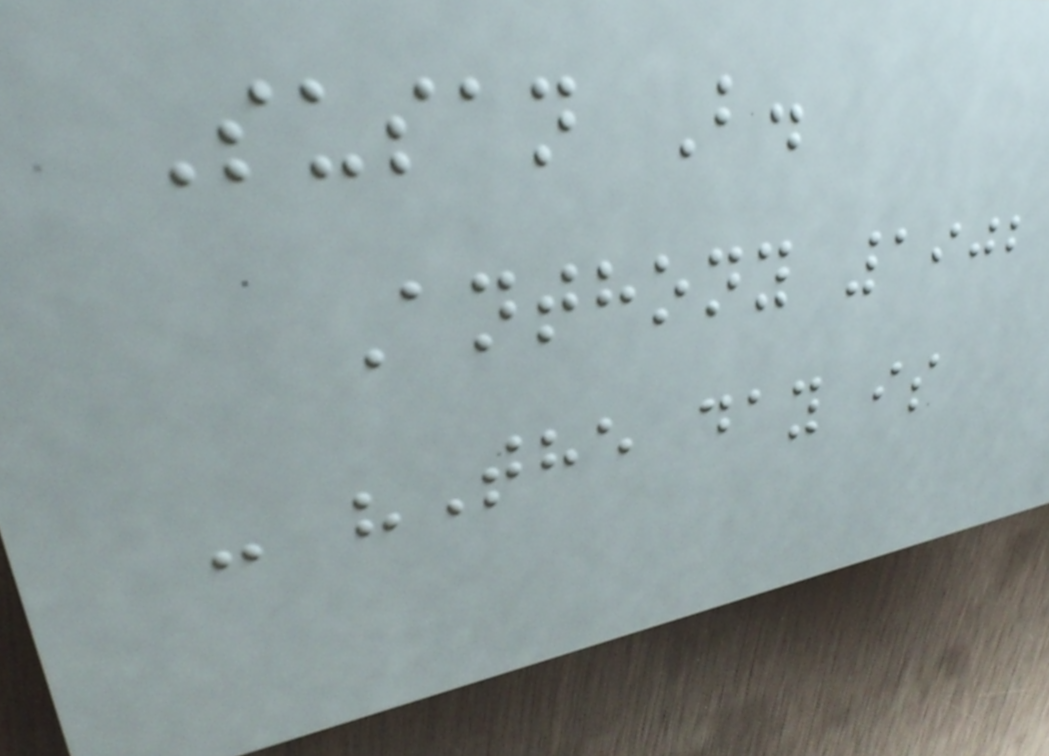Susan B.
Anthony 1902
- "The day is
